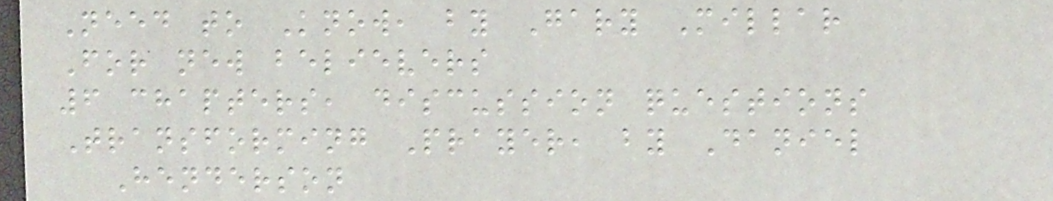Need to Know, by Gary Millar
For new believers
6 chapters, discussion questions
Transforming Prayer, by Daniel
Henderson
